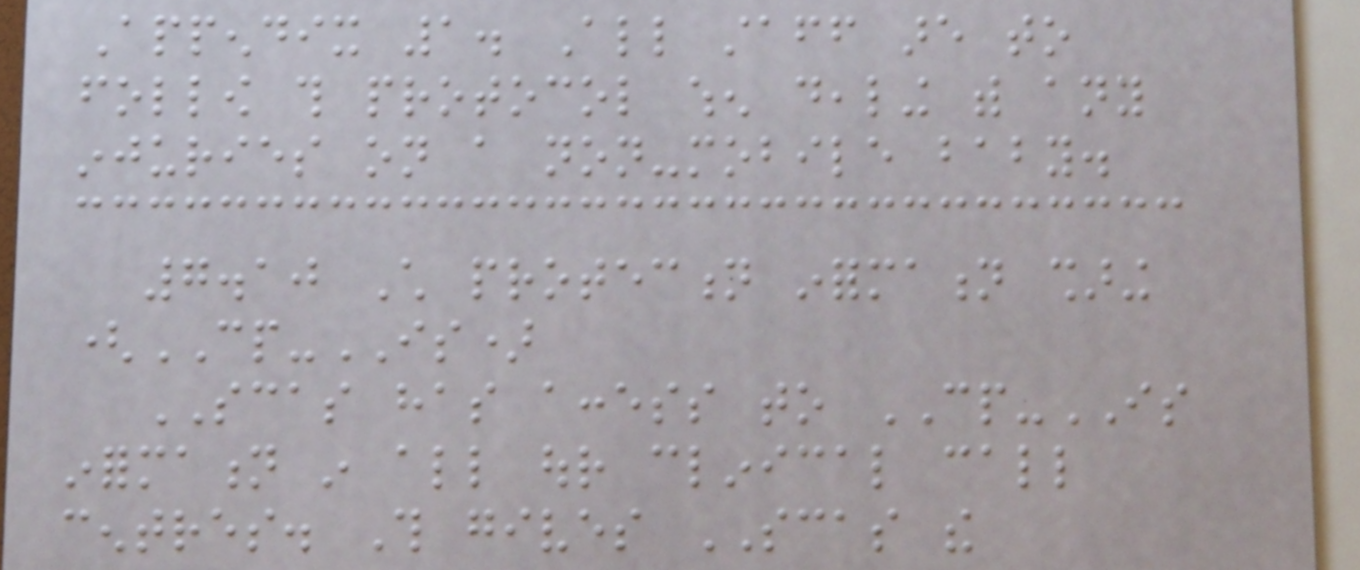Appendix 1. All staff are to
follow this protocol when dealing with any
injuries on a non-mobile baby.
7.10 Child protection information sharing
(CP-IS)
SCAS has access to CP-IS
information in all our clinical call
centres. This gives SCAS the
